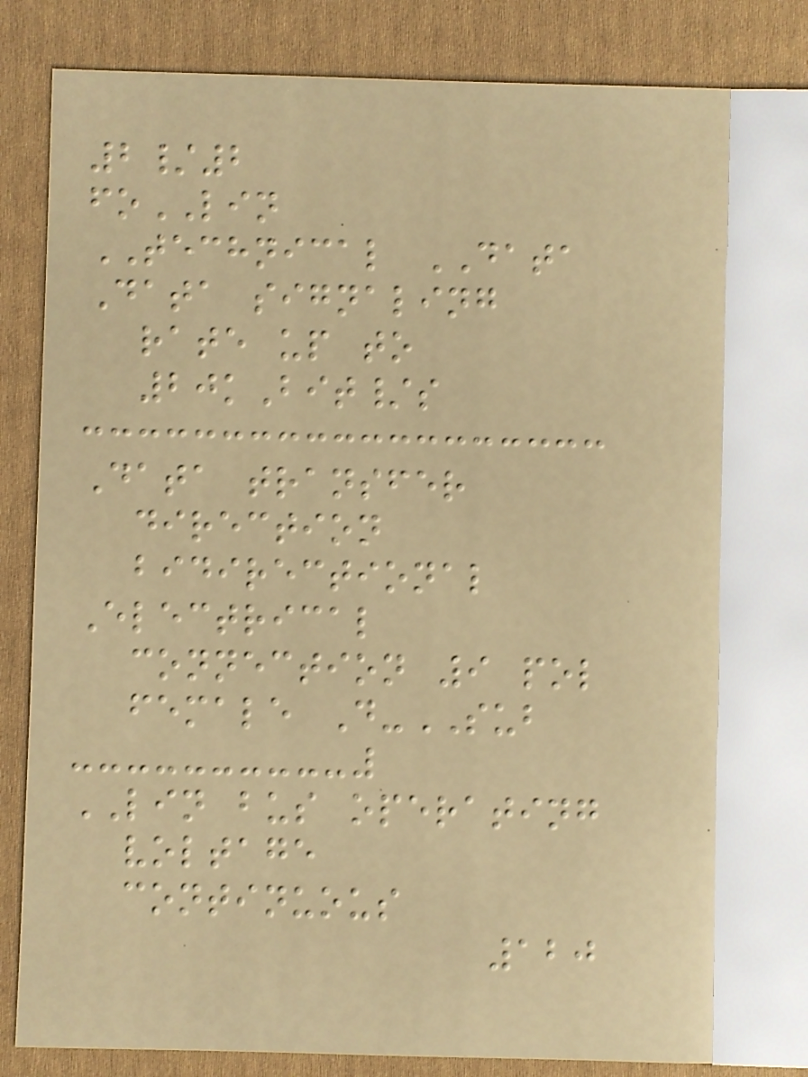2/2
foLIN
TECHNICAL DATA
Data signaling
rate up to
20kBit/s
Data transfer
direction
bidirectional
Electrical
connection 9 pol
female D-SUB
LIN bus operating
voltage
continuous
120
